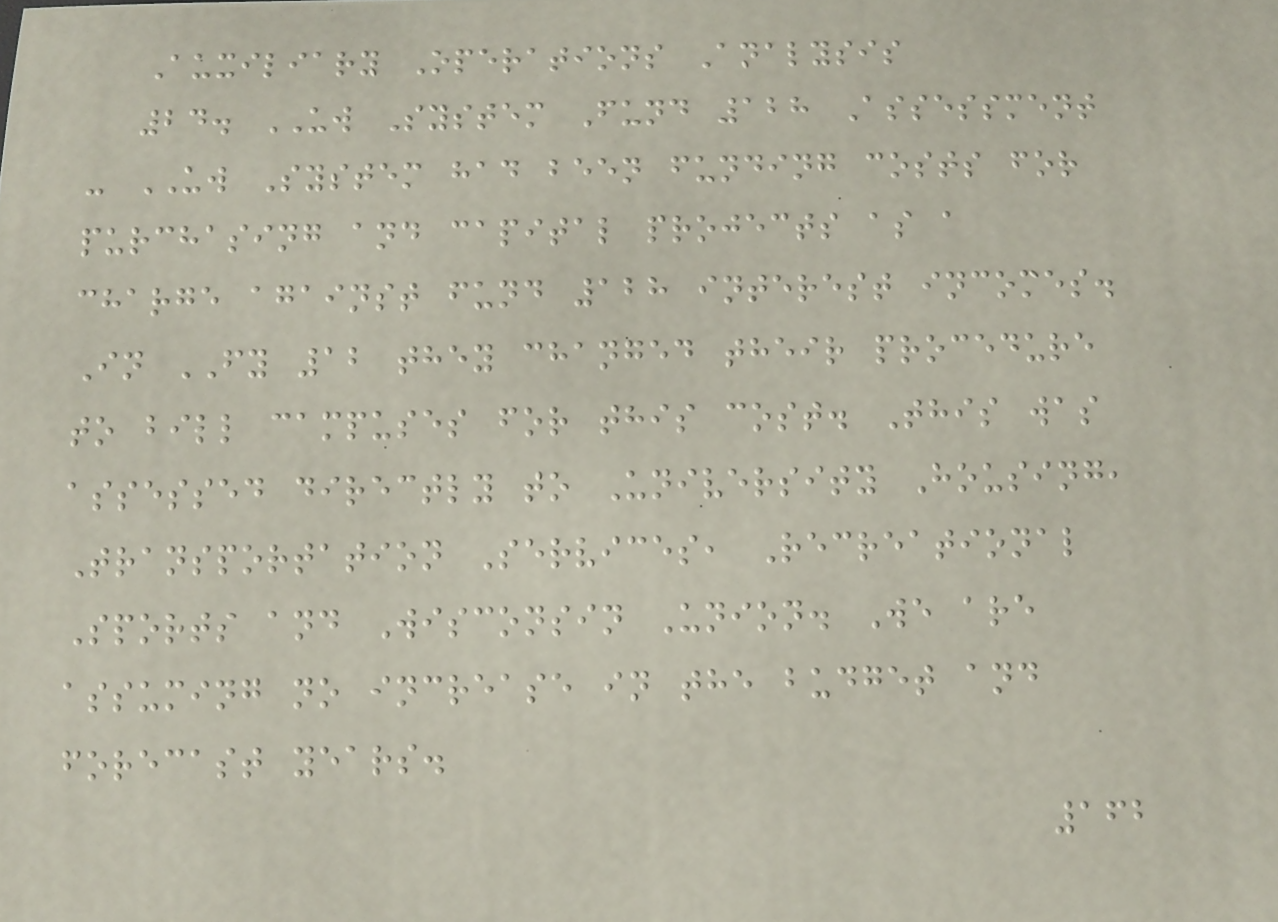Auxiliary Operations Analysis
24. UW System Fund 128 Assessment
- UW System had been funding costs for
purchasing and capital projects as a
charge against fund 128 interest incomes.
In FY 12 they changed their procedure
to bill campuses for this cost. This was
assessed directly to University Housing,
Transportation Services, Recreational
Sports and Wisconsin Union. We are
assuming no increase in the budget and
forecast years.
162
